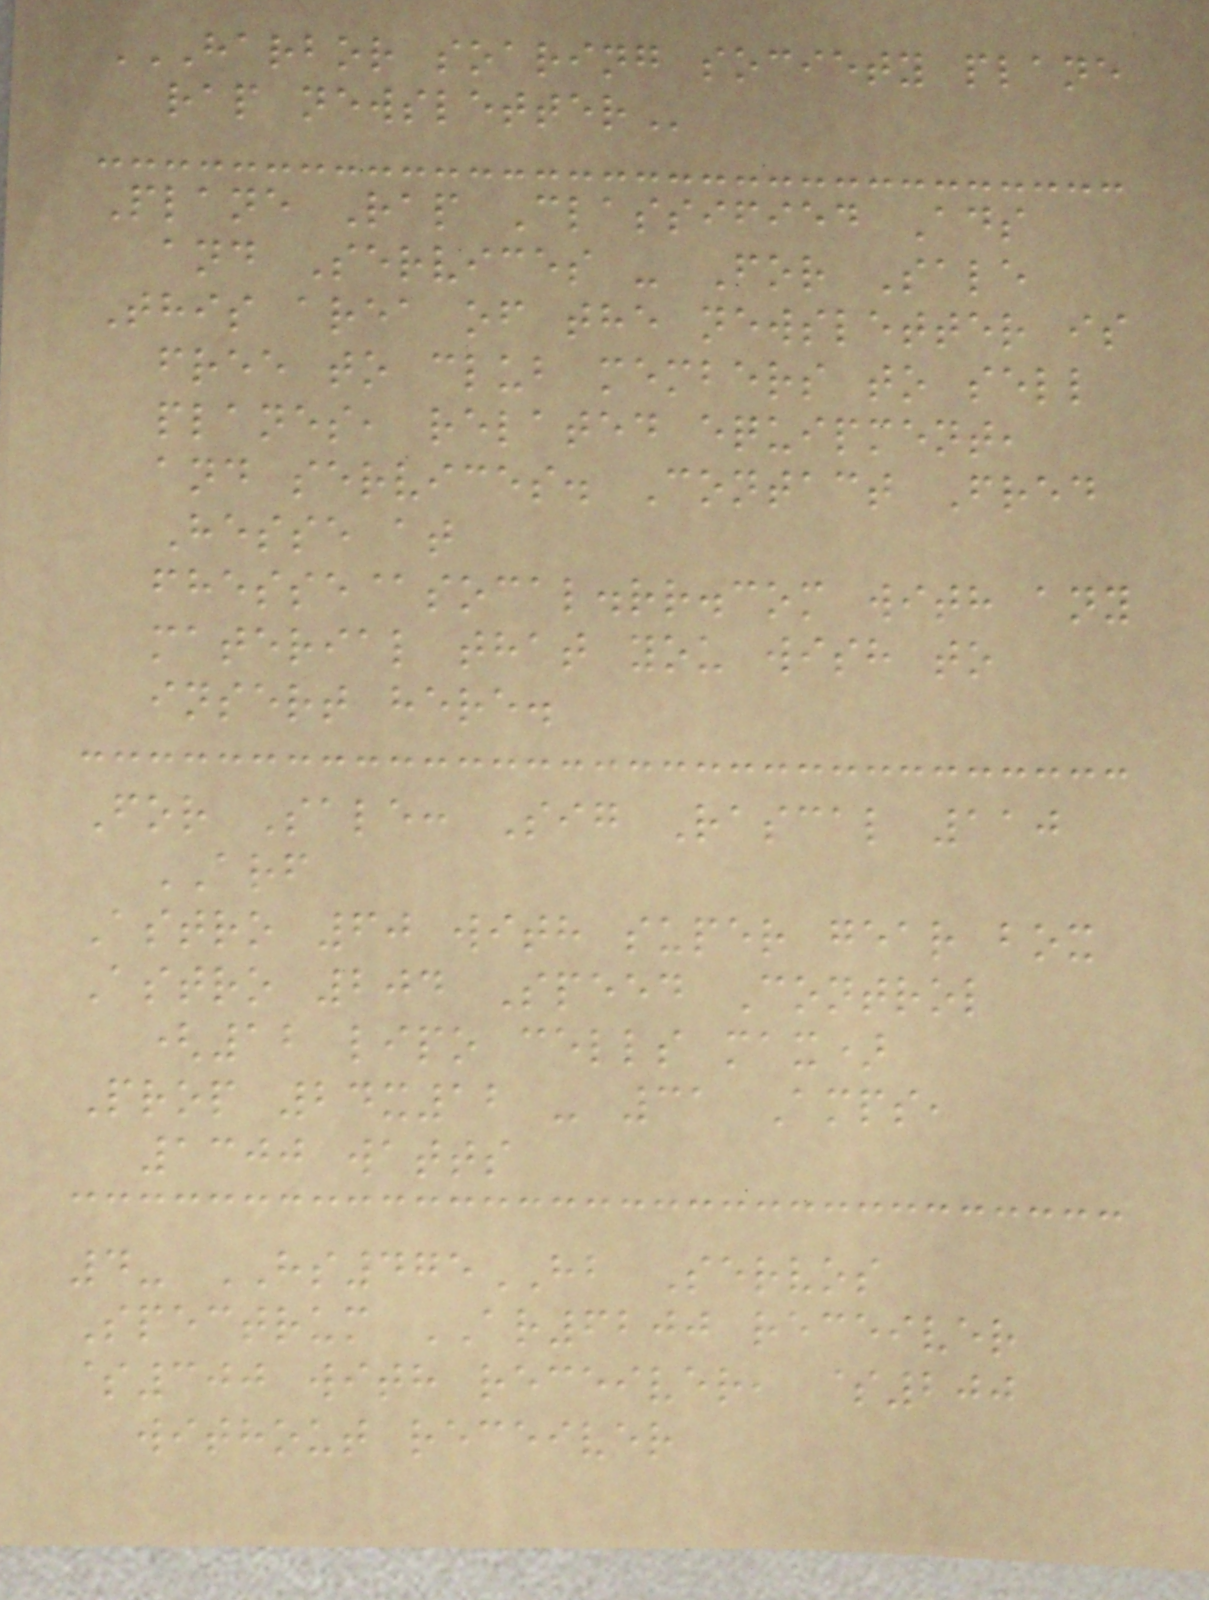HARBOR SOARING SOCIETY PLANE
RAP NEWSLETTER
Plane Rap Classified Ads
and Services - For Sale
This area of the newsletter is
free to club members to sell
planes, related equipment,
and services. Contact Fred
Hesse at
fhesse@socal.rr.com with any
material that you wish to
insert here.
For Sale: Sig Rascal 110
ARF
Astro 60 with super gear box
Astro 204 Speed Control
(12 lipo cells max)
Prop 24x12 - 31 Amps,
1300 watts
4- HS475HB Servos
Spectrum AR6200 receiver
$300 with receiver, $200
without receiver
